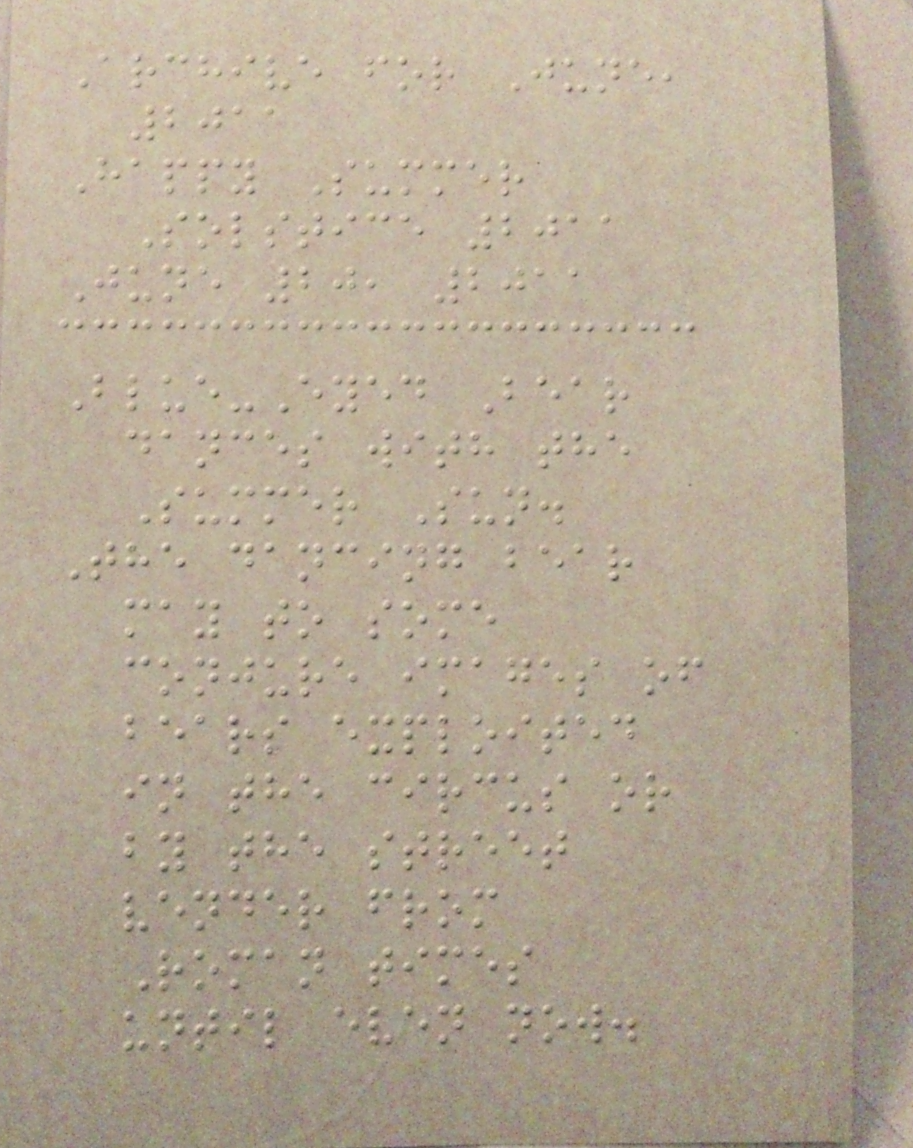Archive for June,
2011
Happy Summer
Solstice 2011
June 20, 2011
Blue-Eyed Bear
dances with the
Summer Sun.
The dancing bear
may to some
conjure images of
bears exploited
in the circus or
by the street
vender from
Roman times
until even now.
